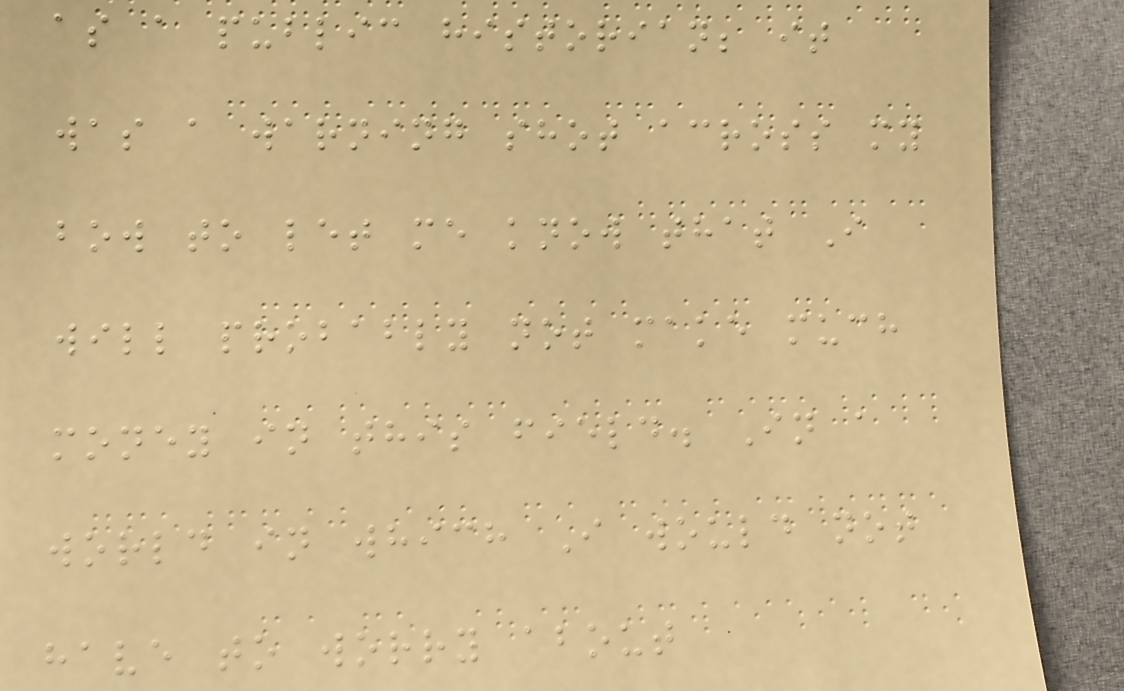as a public historian; it
was a warning shot across my
bow to let me know that I
will probably not make much
money in this field. In a
world in which I would not
have to worry about
